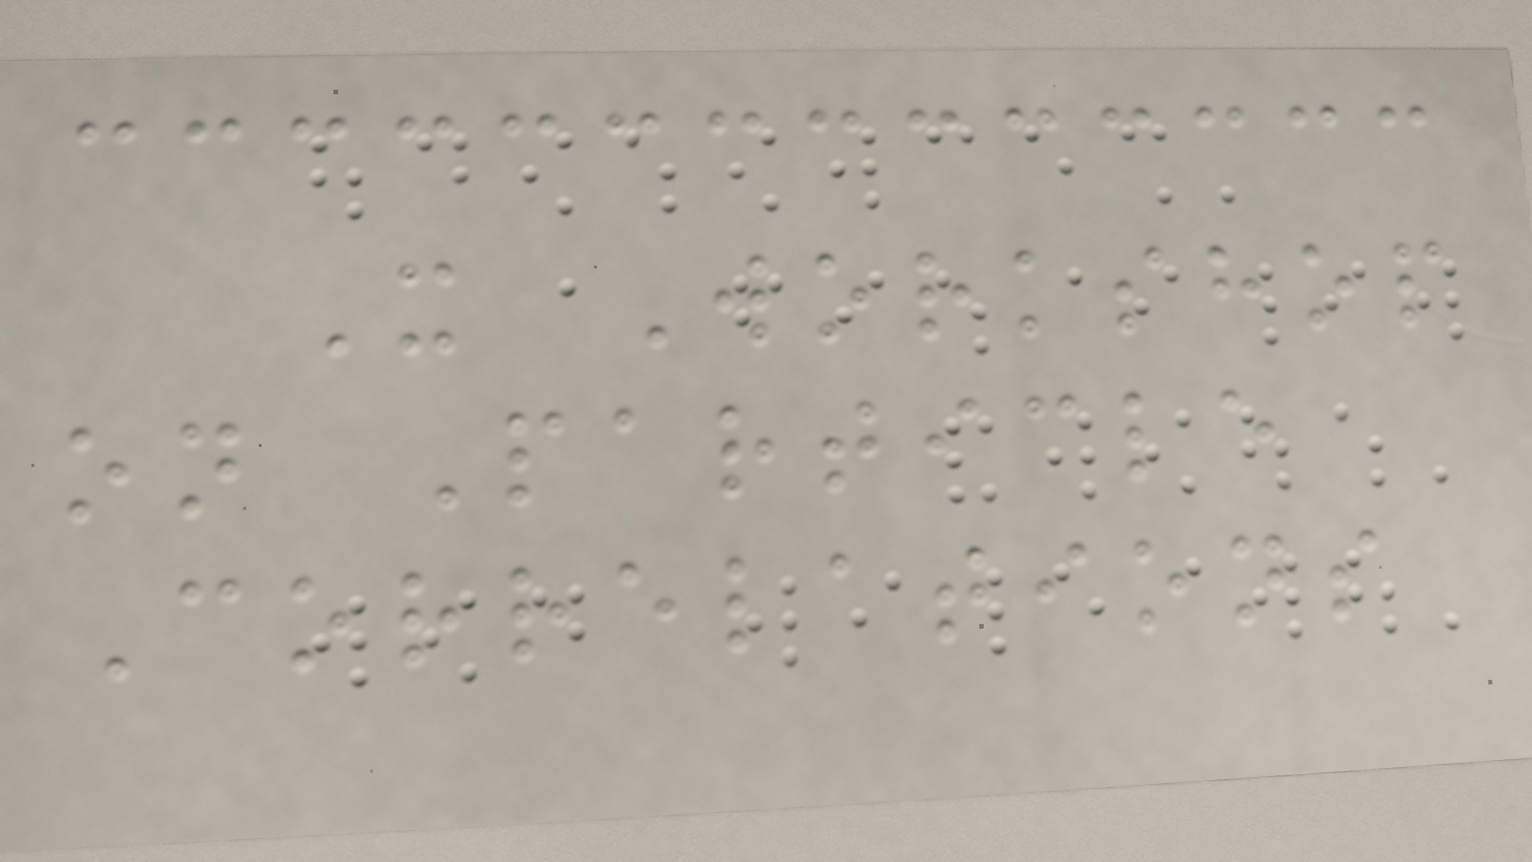X Workshop
on Particle
Correlations
